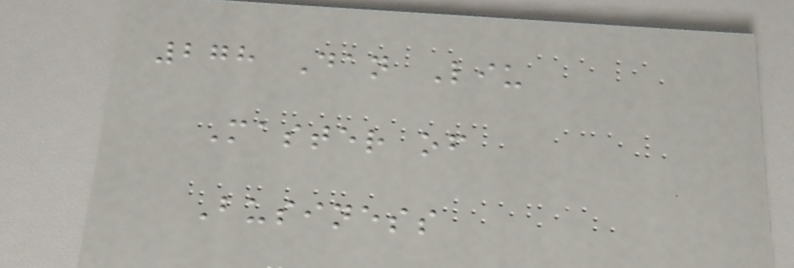278 Dan Liu
Master of
Business
